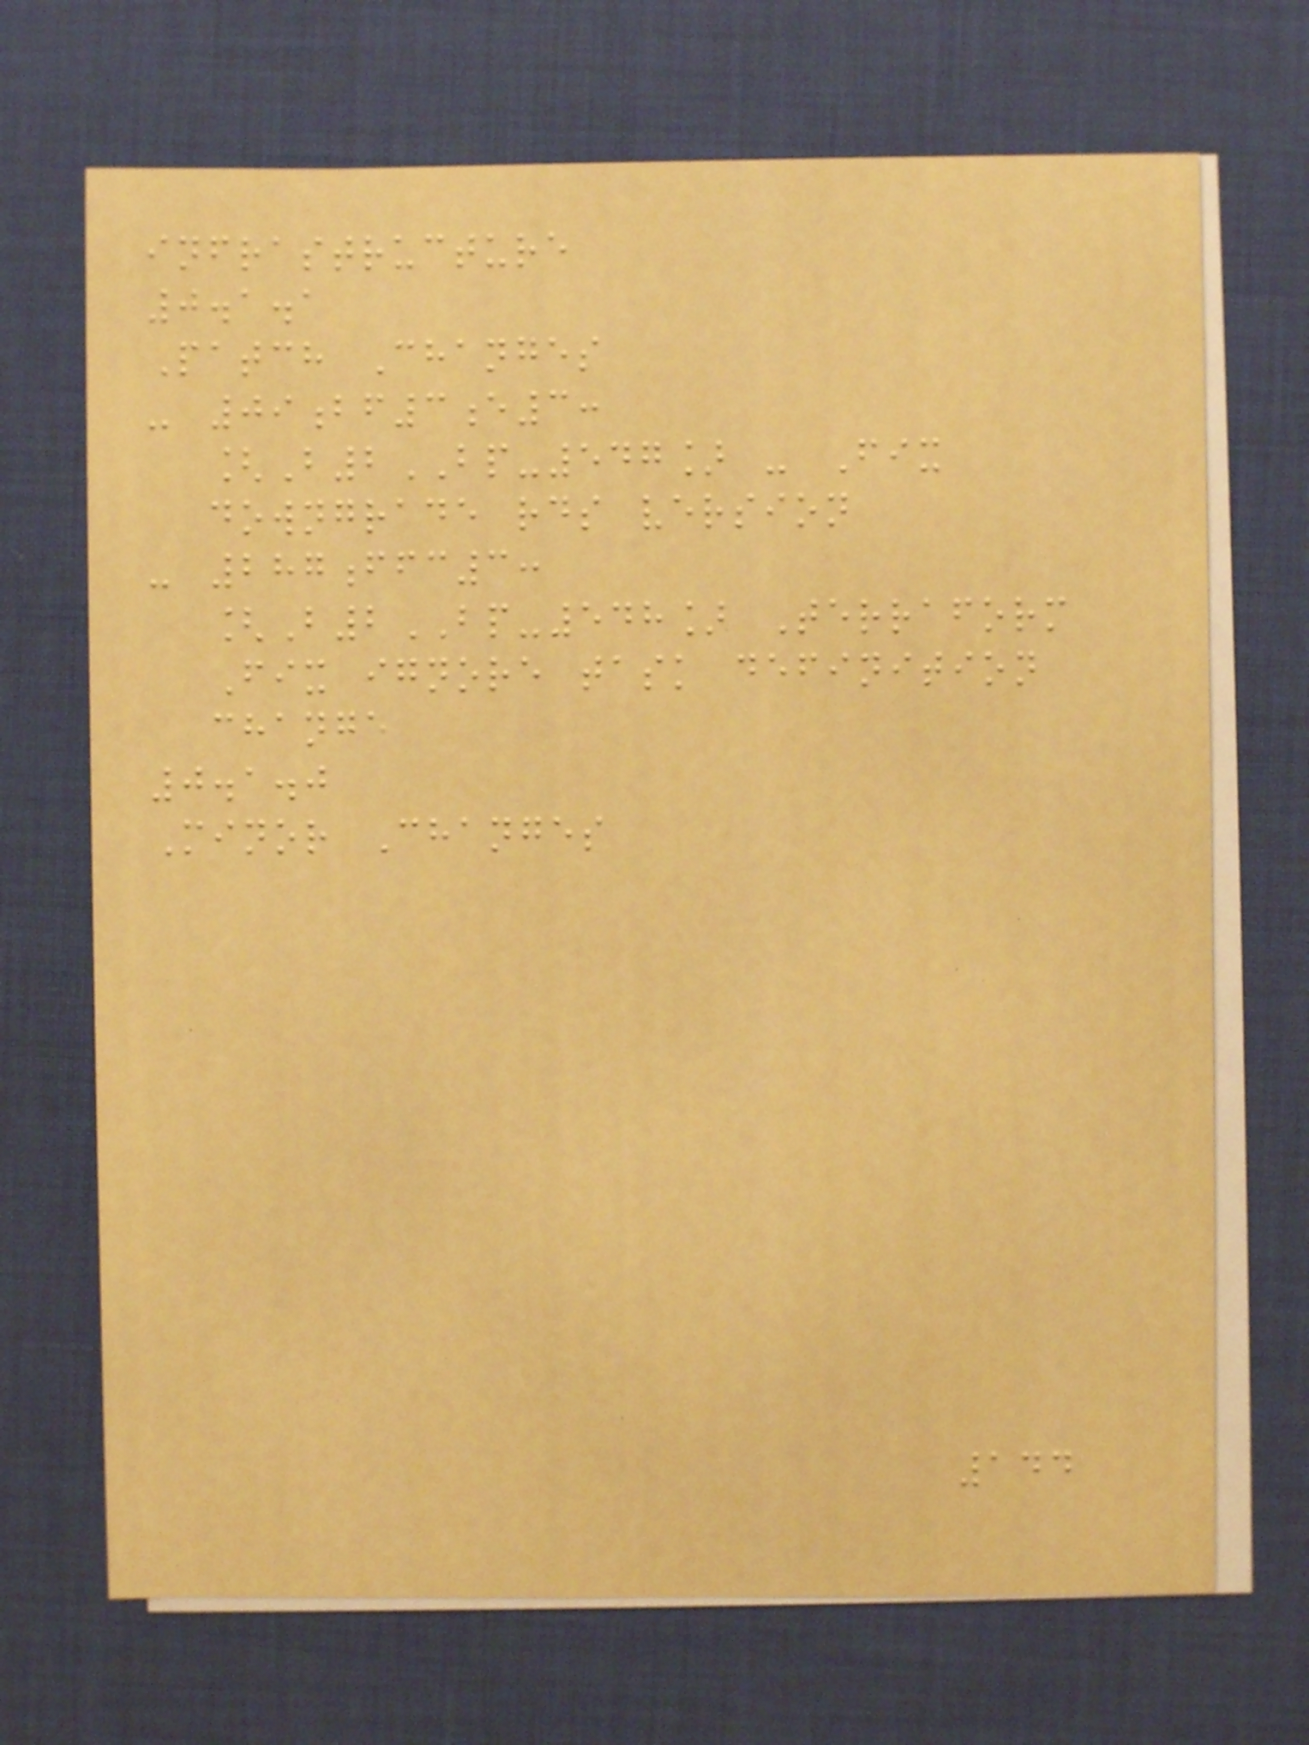infrastructure
0.1.1
Patch Changes
- 09bf3e3:
[B2BP-547] - Fix
downgrade rds version
- 287ffc3:
[B2BP-548] Terraform
Fix ignore task definition
change
0.1.0
Minor Changes
144
